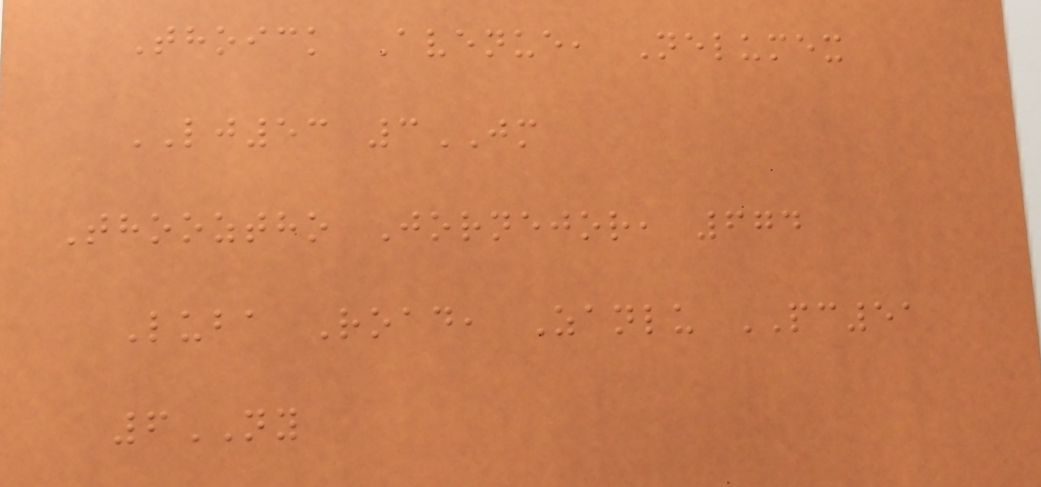Thoick Avenue, Nelumex
LJ53 3JM
Thooztho Jornejor, 674
Luba Road, Zanlu PC51
6NY
